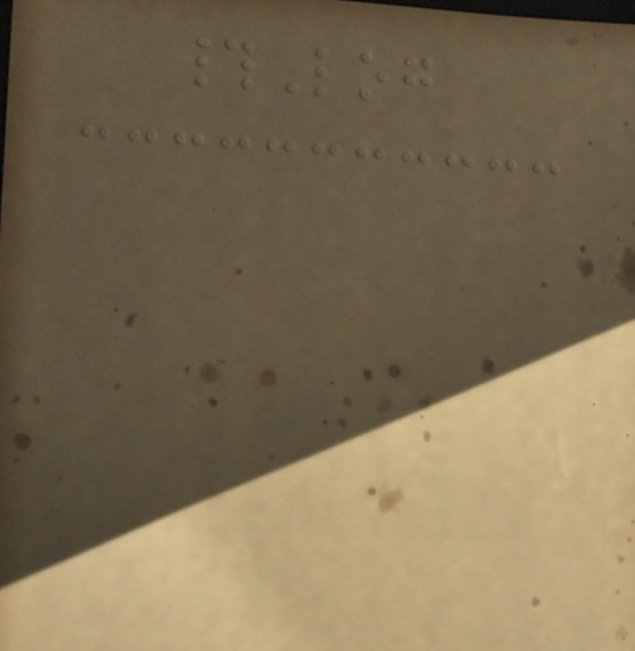#Log
